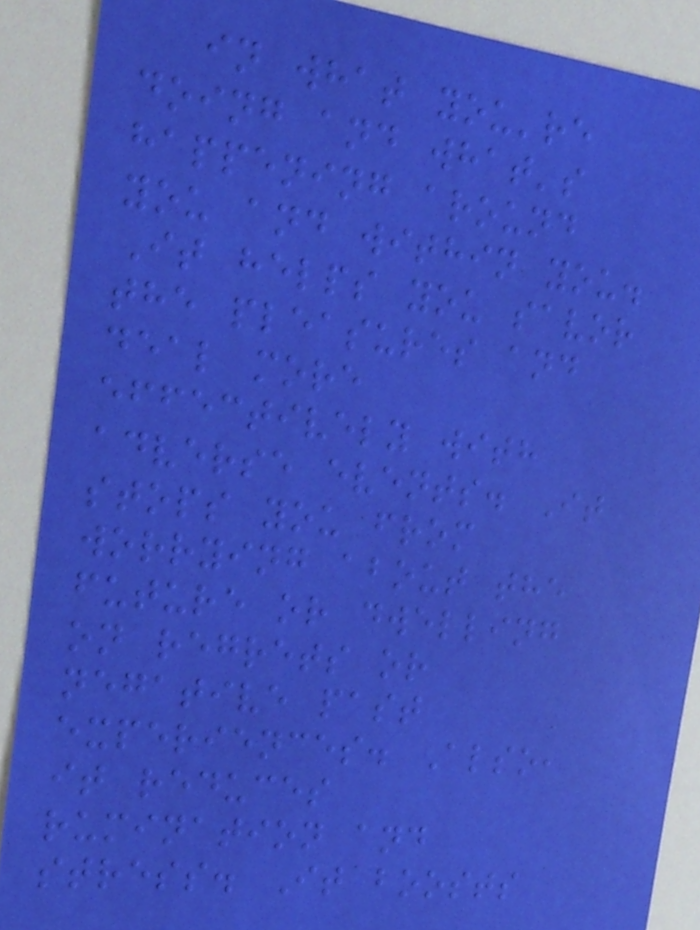in what you're
doing and what's
happening around
you and within you.
It helps you savor
the pleasures and
deal more
effectively with
adverse events. It
stops you from
worrying about the
future or dwelling
on regrets or
negative past
experiences. Also,
it reduces
rumination and
stress. It boosts
